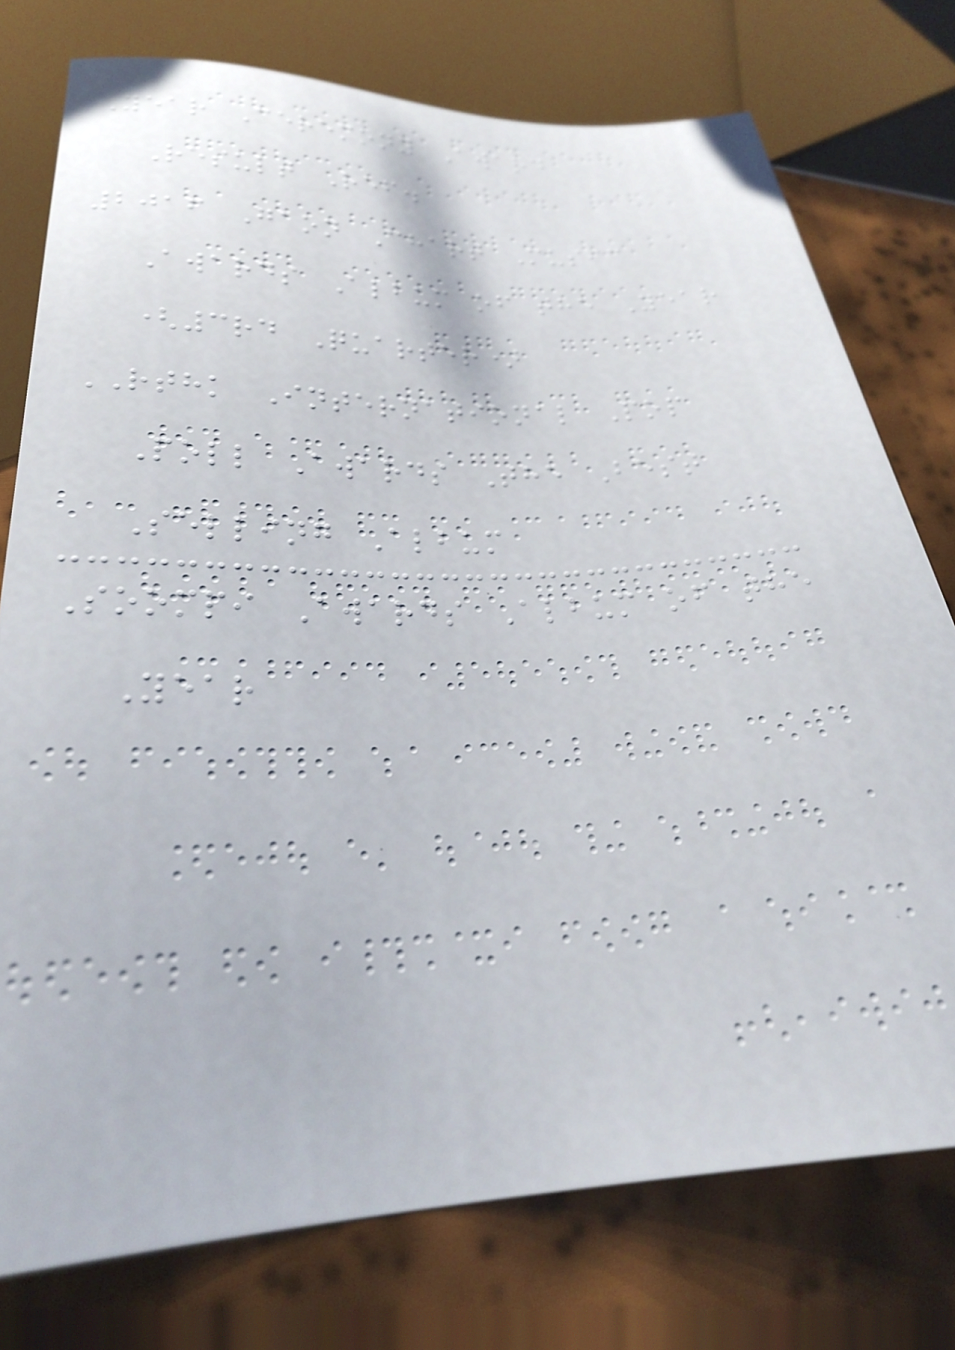Year Ceremony Award
Result Ref.
2016 Gaon Chart Music
Awards Album of the Year
(3rd Quarter)
RTHK International Pop
Poll Awards The Best
Selling Album
Soompi Awards Album of the
Year
